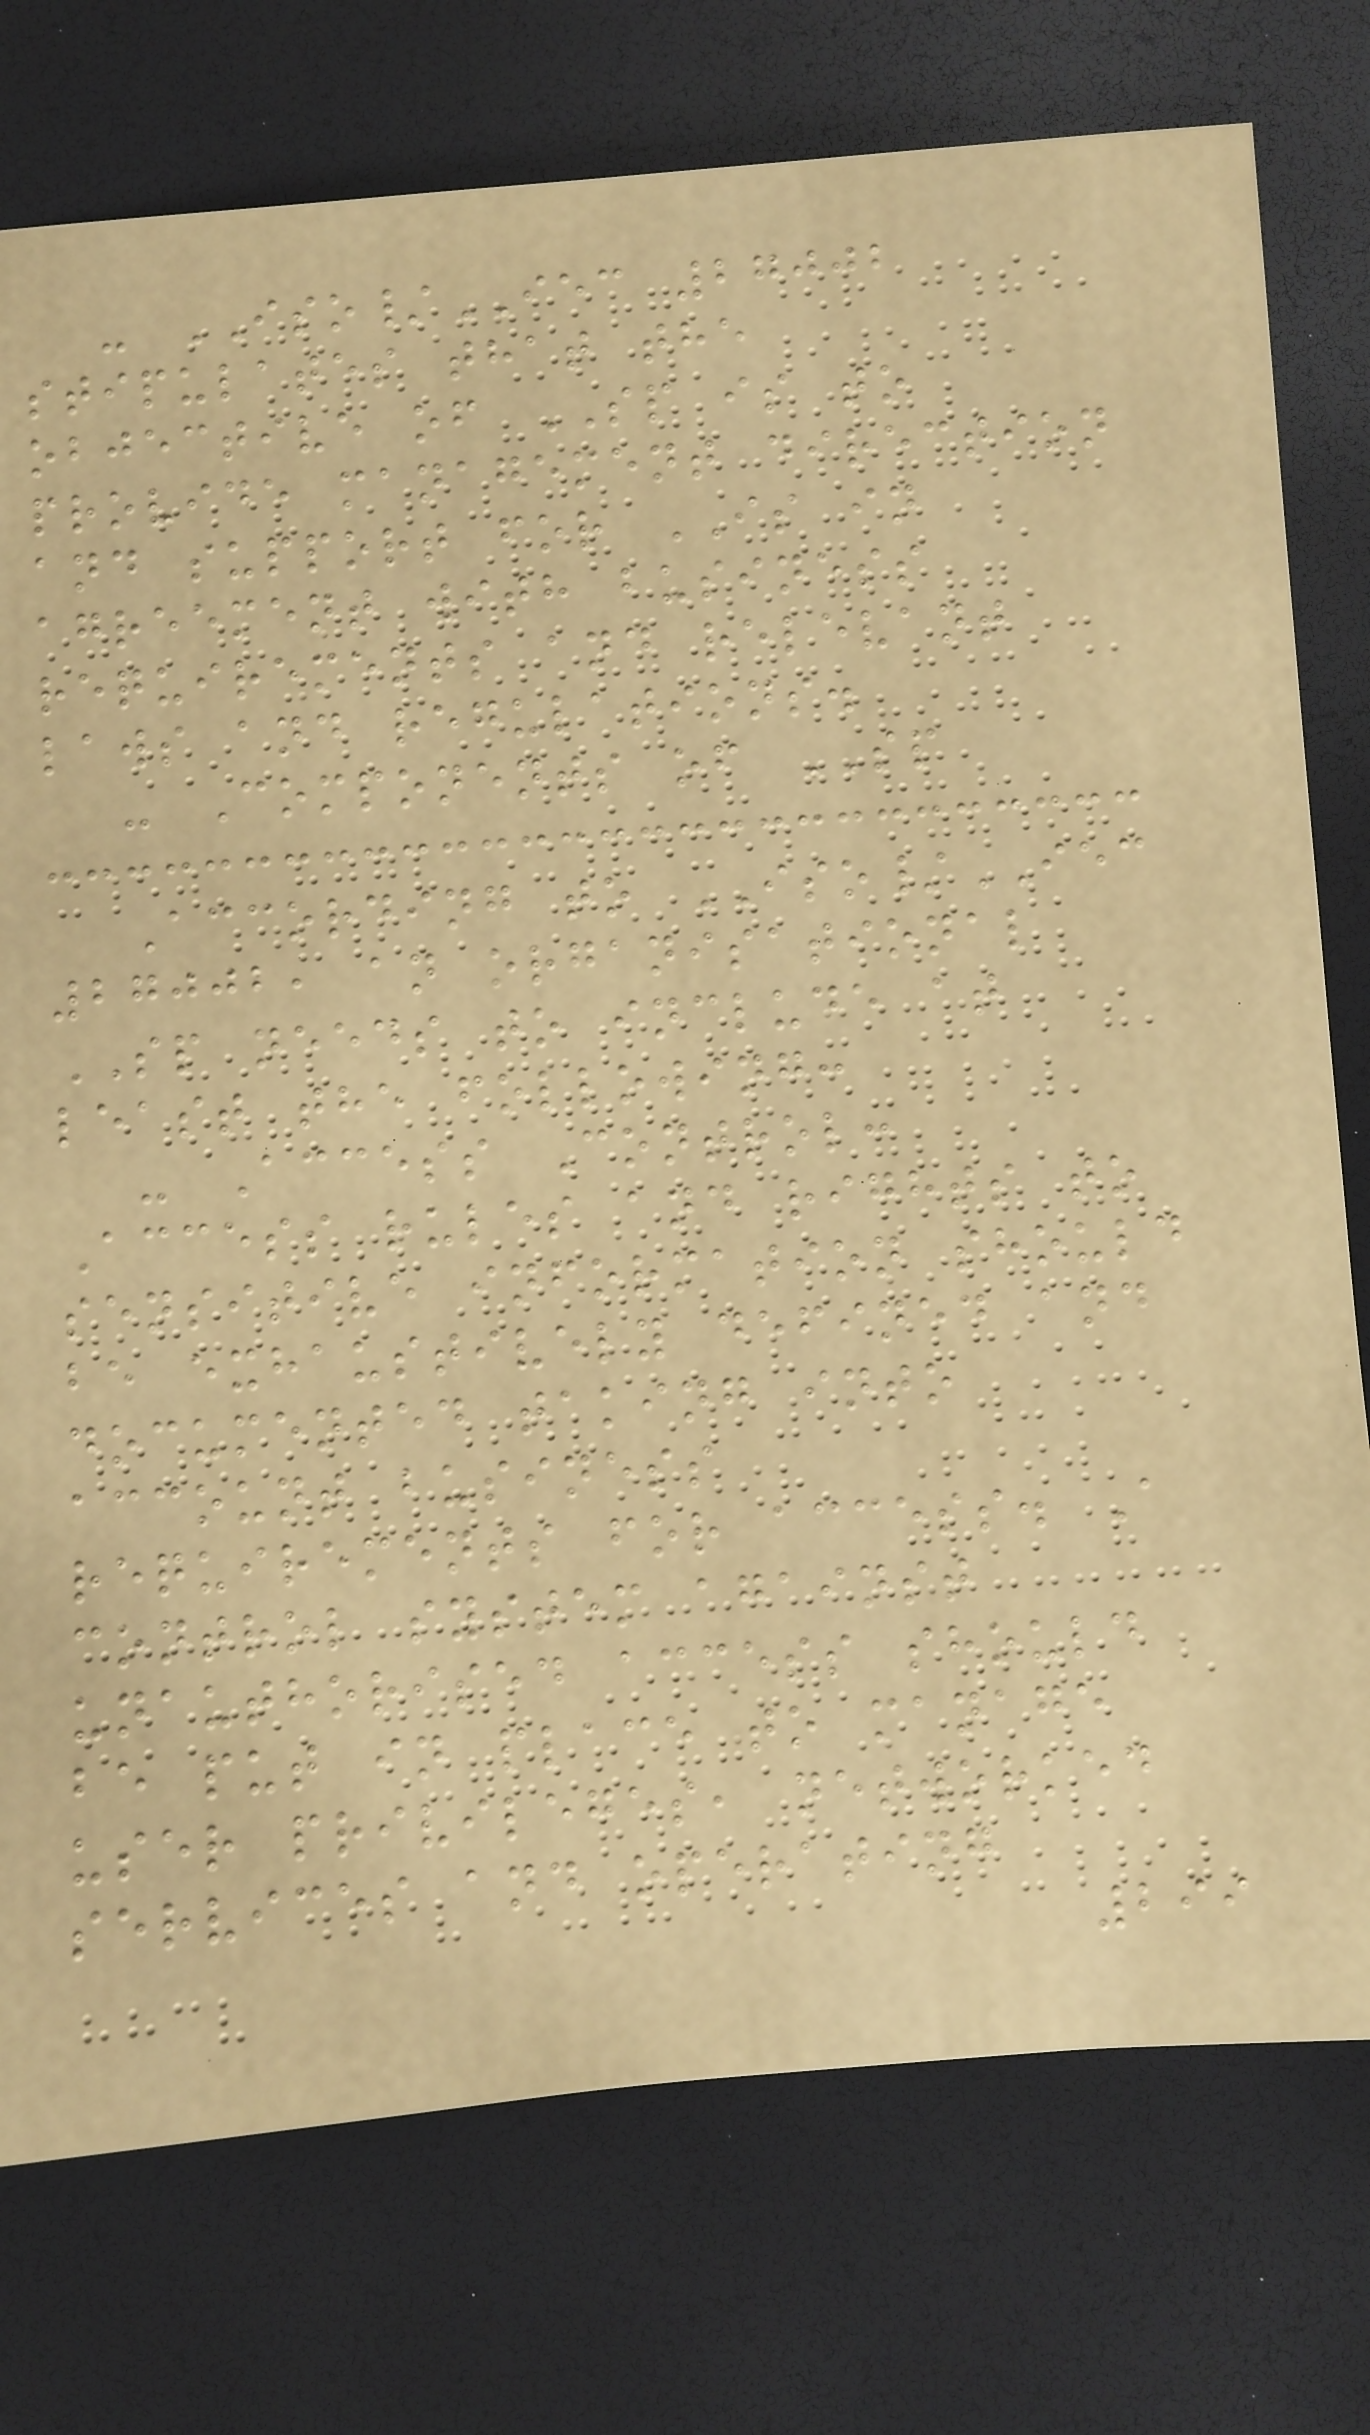- ISO/IEC 27002
stipulates that the
objective of SP is to
provide management direction
and support for IS in
agreement with business
requirements and relevant
laws and regulations.
- Components of SP
According to ISO/IEC
27002, an organisational
SP needs to include at
least the following:
- Access Control:
Access rules and rights to
sensitive information should
be exhaustively defined and
documented taking into
account business
requirements for access. A
control system against
unauthorised access should
be put in place to manage
user privileges, networked
services and operating
299
